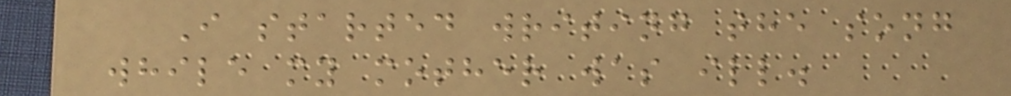I started writing the song
while my mother was ill.
